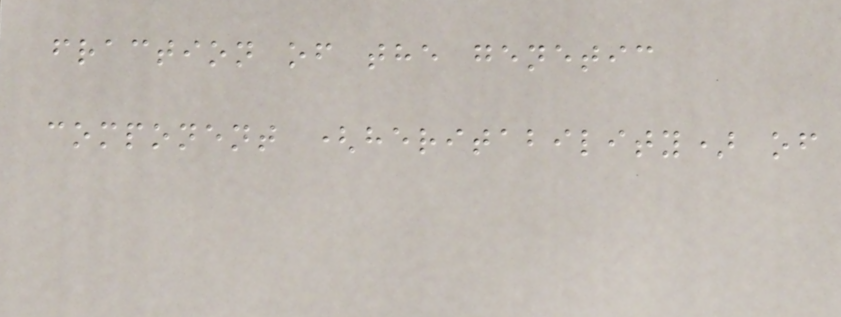fraction of the genetic
component (heritability) of
